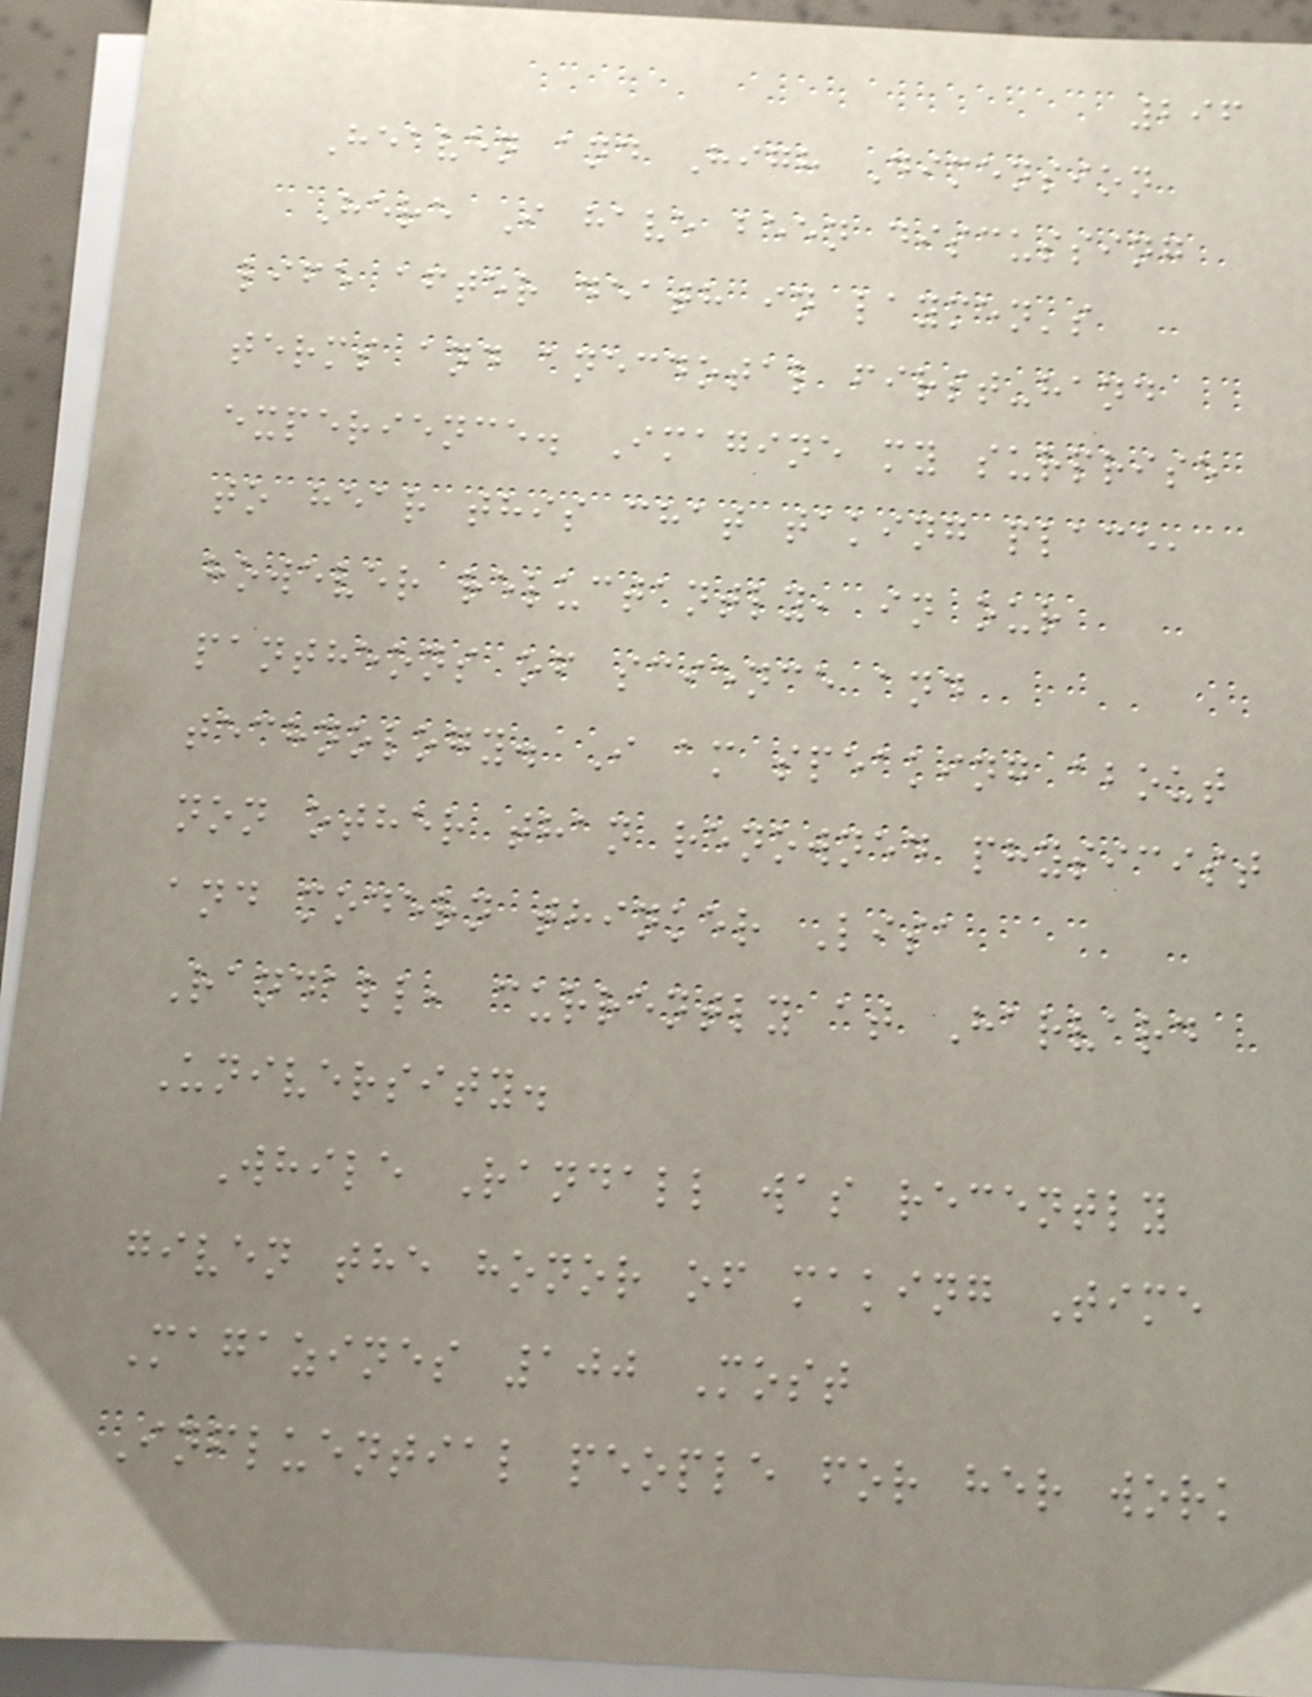296
Heaven and High Dimension
Here I have been discussing
life after death in laymen's
terms and anecdotal first-hand
experience. Imagine my surprise
to hear this chat taking place,
however reluctantly, in our
pantheons of science and
technology. I am speaking about
non other than renowned physicist
and modern thinker Lisa
Randall, currently at Harvard
University.
While Randall was recently
given the honor of making Time
Magazines 100 Most
Influential people for her work
